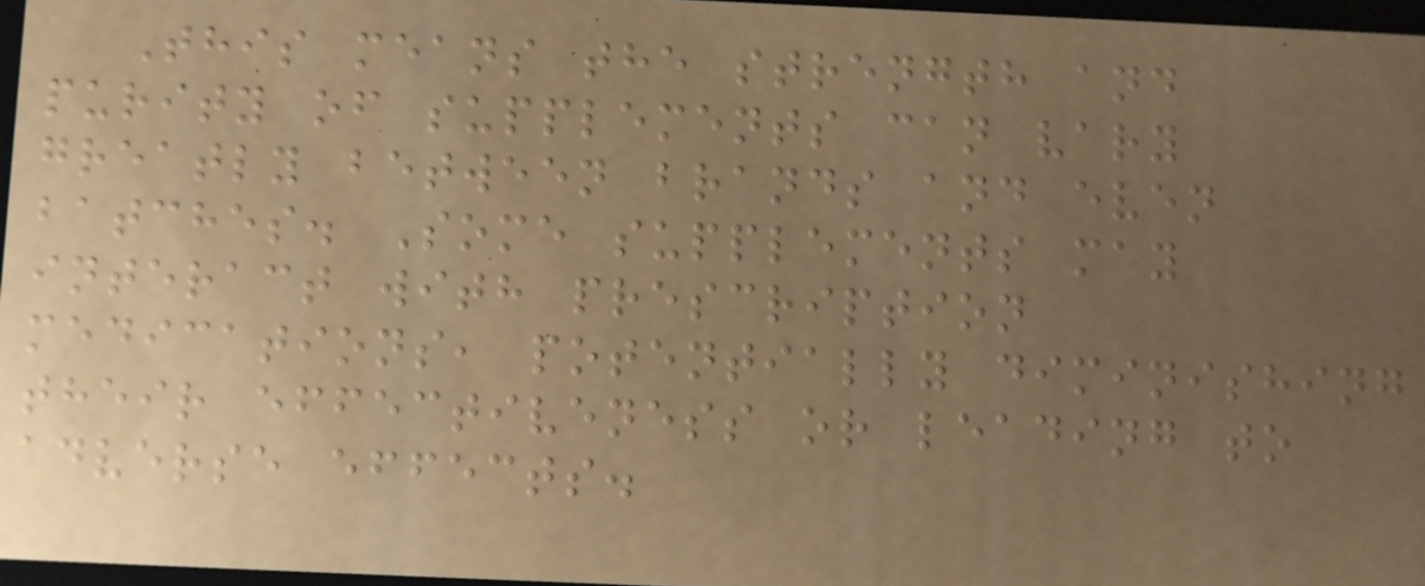This means the strength and
purity of supplements can vary
greatly between brands and even
batches. Some supplements may
interact with prescription
medications, potentially diminishing
their effectiveness or leading to
adverse effects.
